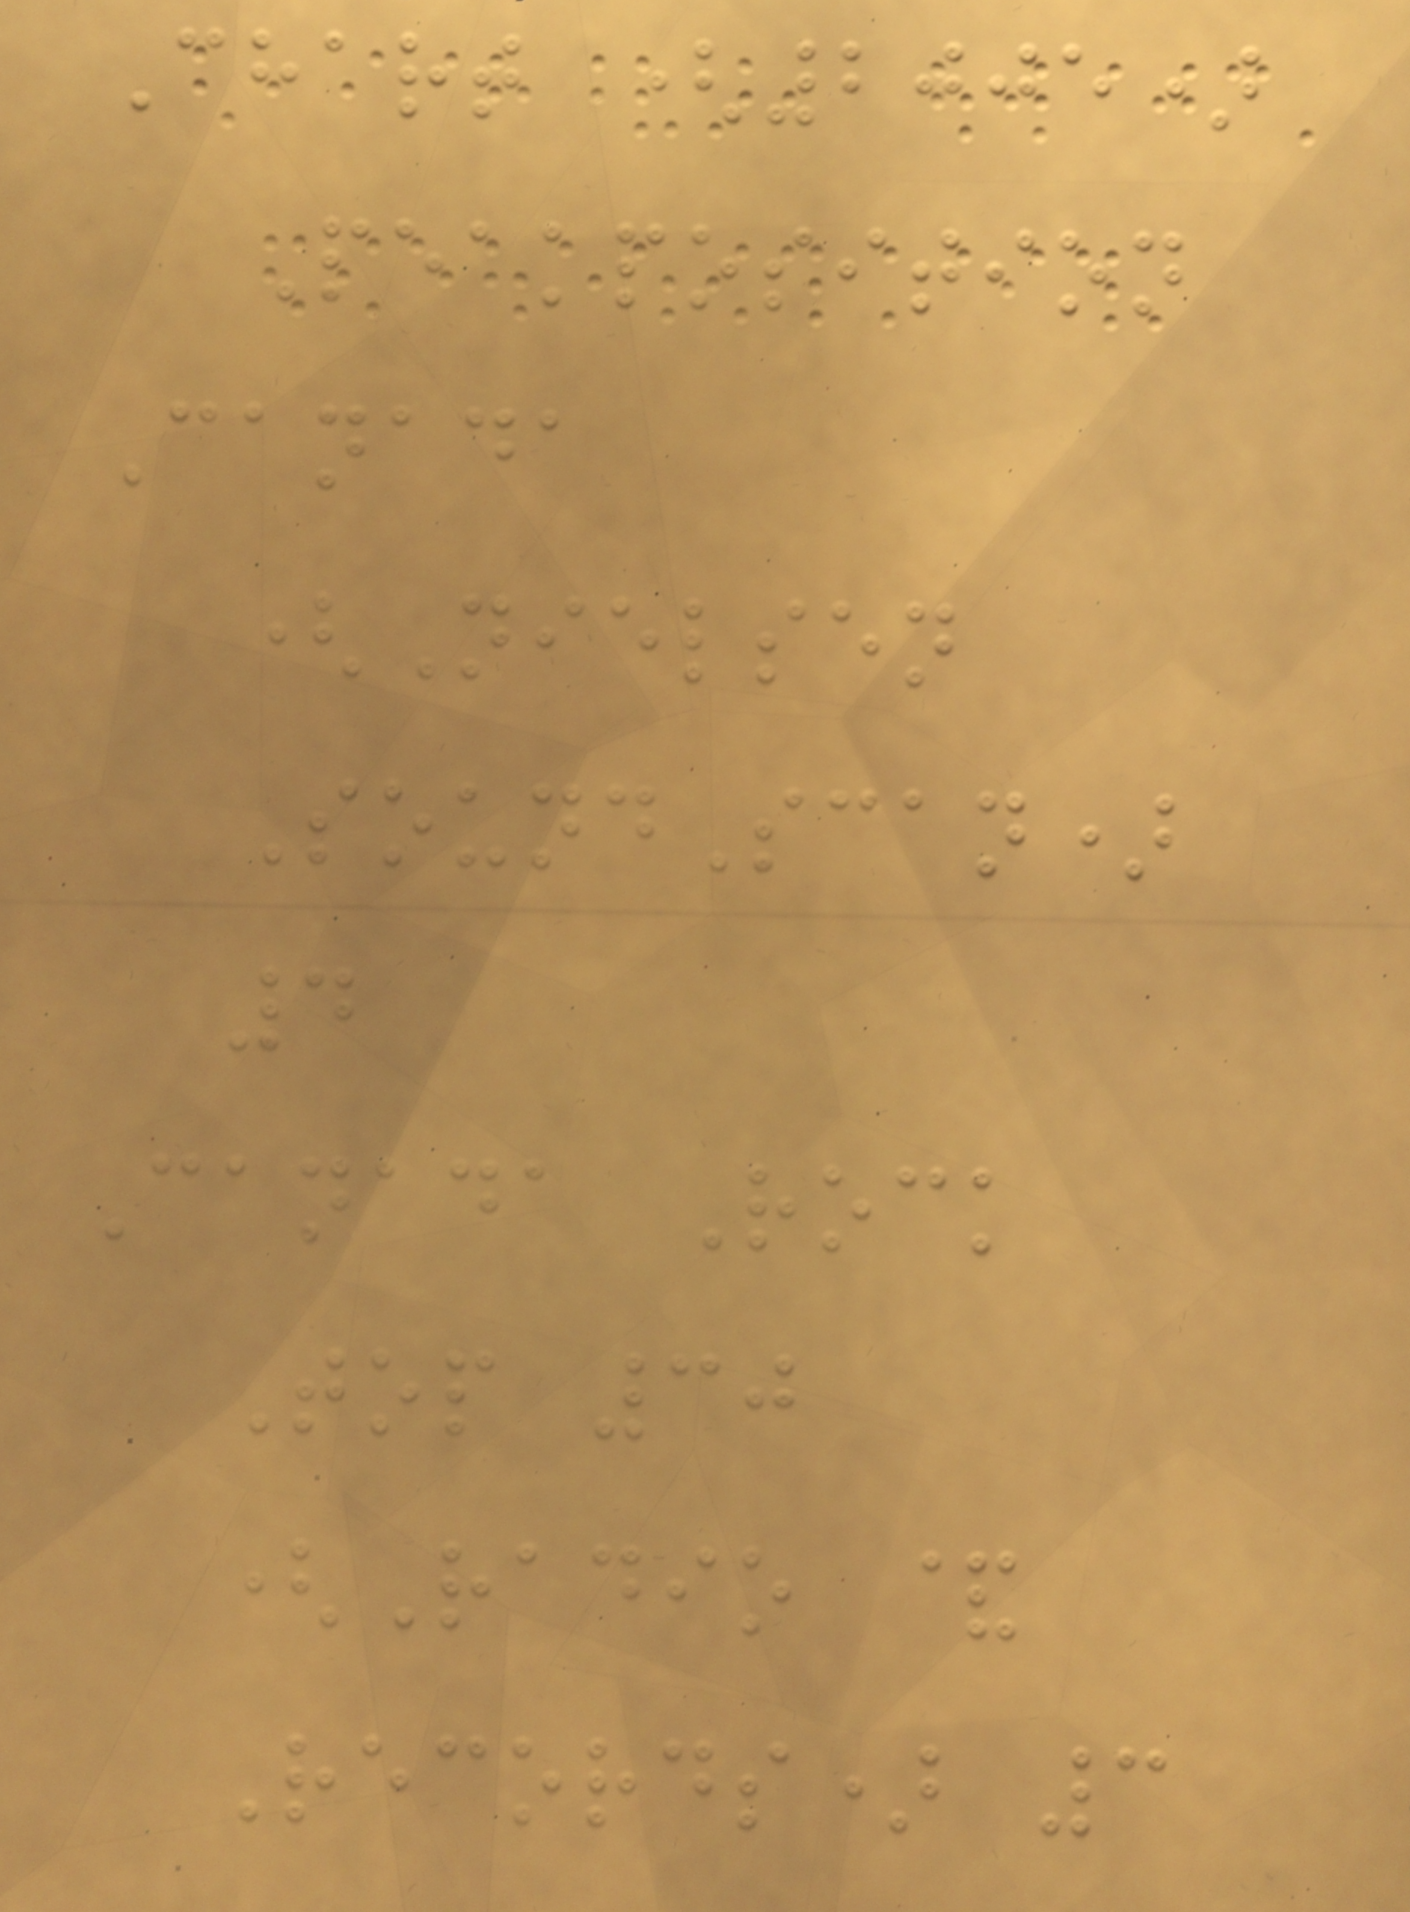Chart (2005)
Peakposition
Canada
(Nielsen
SoundScan)
4
Canada Rock
Top 30
(Radio &
Records) 3
